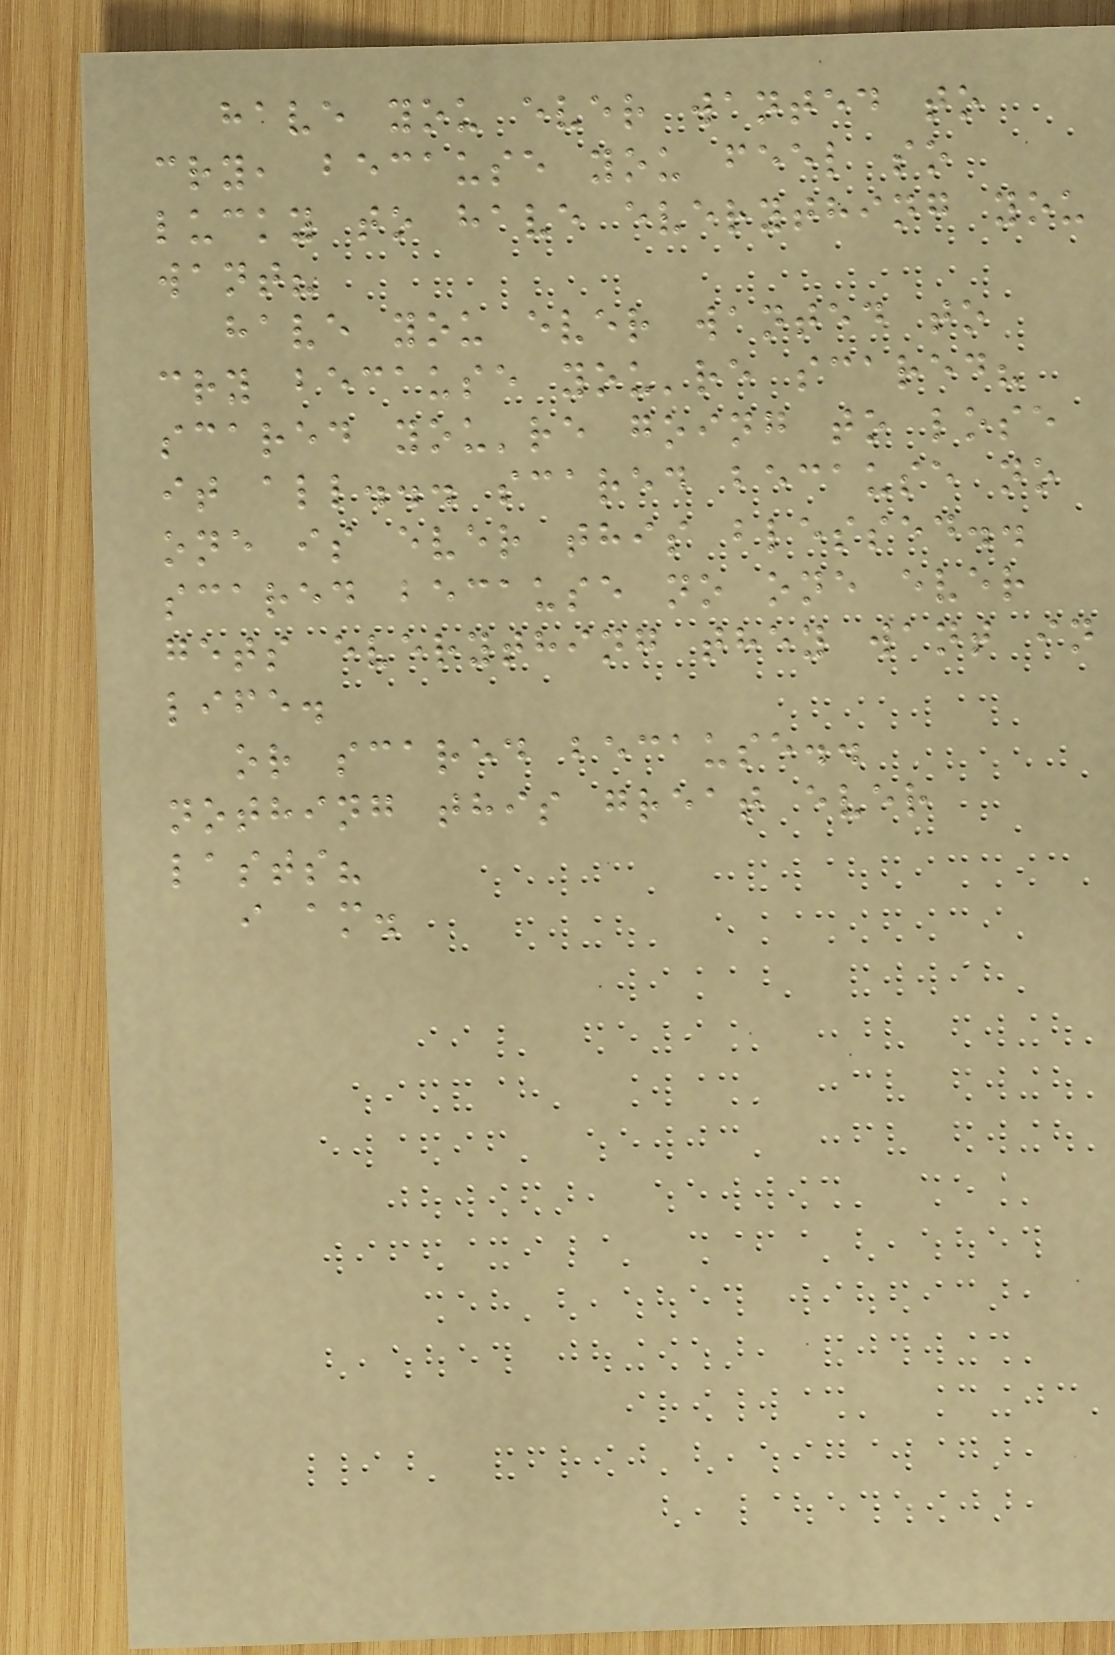have you ever wanted to
cry, because you feel so
lucky to have everything you
want?
have you ever wanted to
cry because you're scared?
scared you're going to lose
it all... scared because no
one is ever this blessed..
scared because no one ever
gets everything they want in
life.
or scared because..
nothing this great ever
lasts?
i am.
